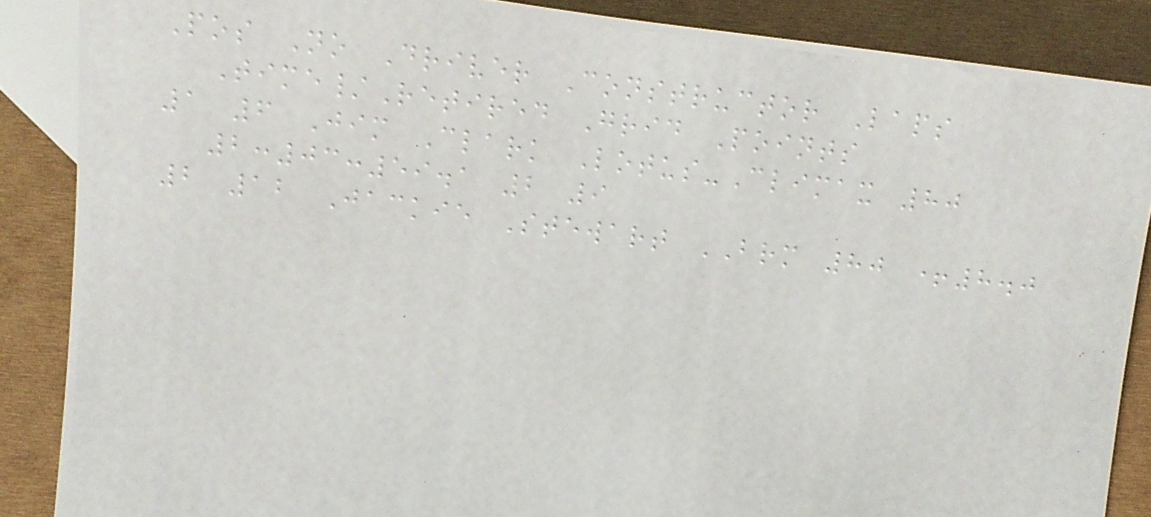Pos No Driver Constructor Laps
Time/Retired Grid Points
1 6 Jim Clark Lotus-Climax 80
2:03:59.1 2 9
2 12 Jackie Stewart BRM 80 +8.0
